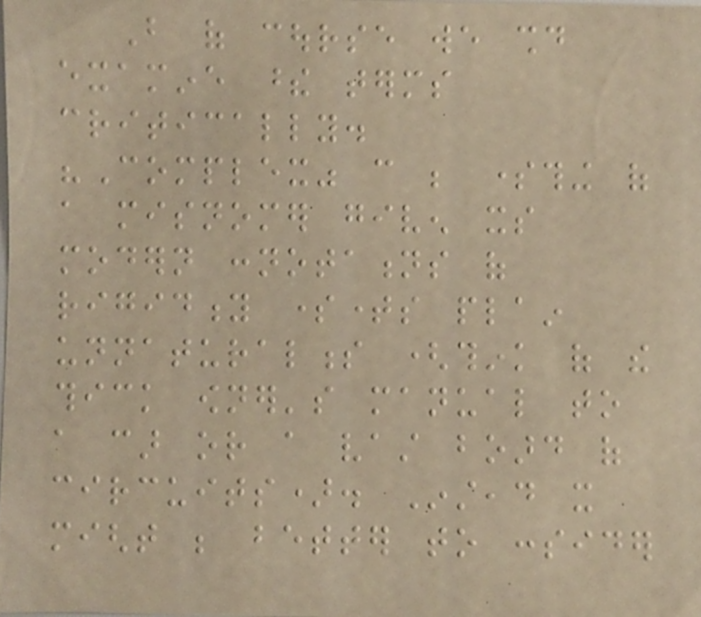But of course we should
examine these terms
critically.
"Complex" can be something of
a misnomer given its
modern connotations of
rigidity sometimes plain
unnaturalness (think of the
thick owner's manual to
a car or a vast board of
circuits). Instead it
might be better to consider
